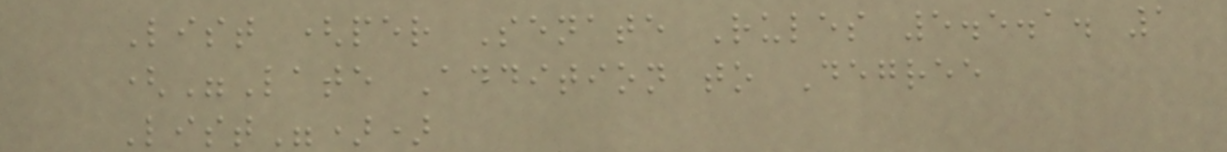List (per Senate Rules 5.5.1. 1
("Late Addition to Degree
List"))
